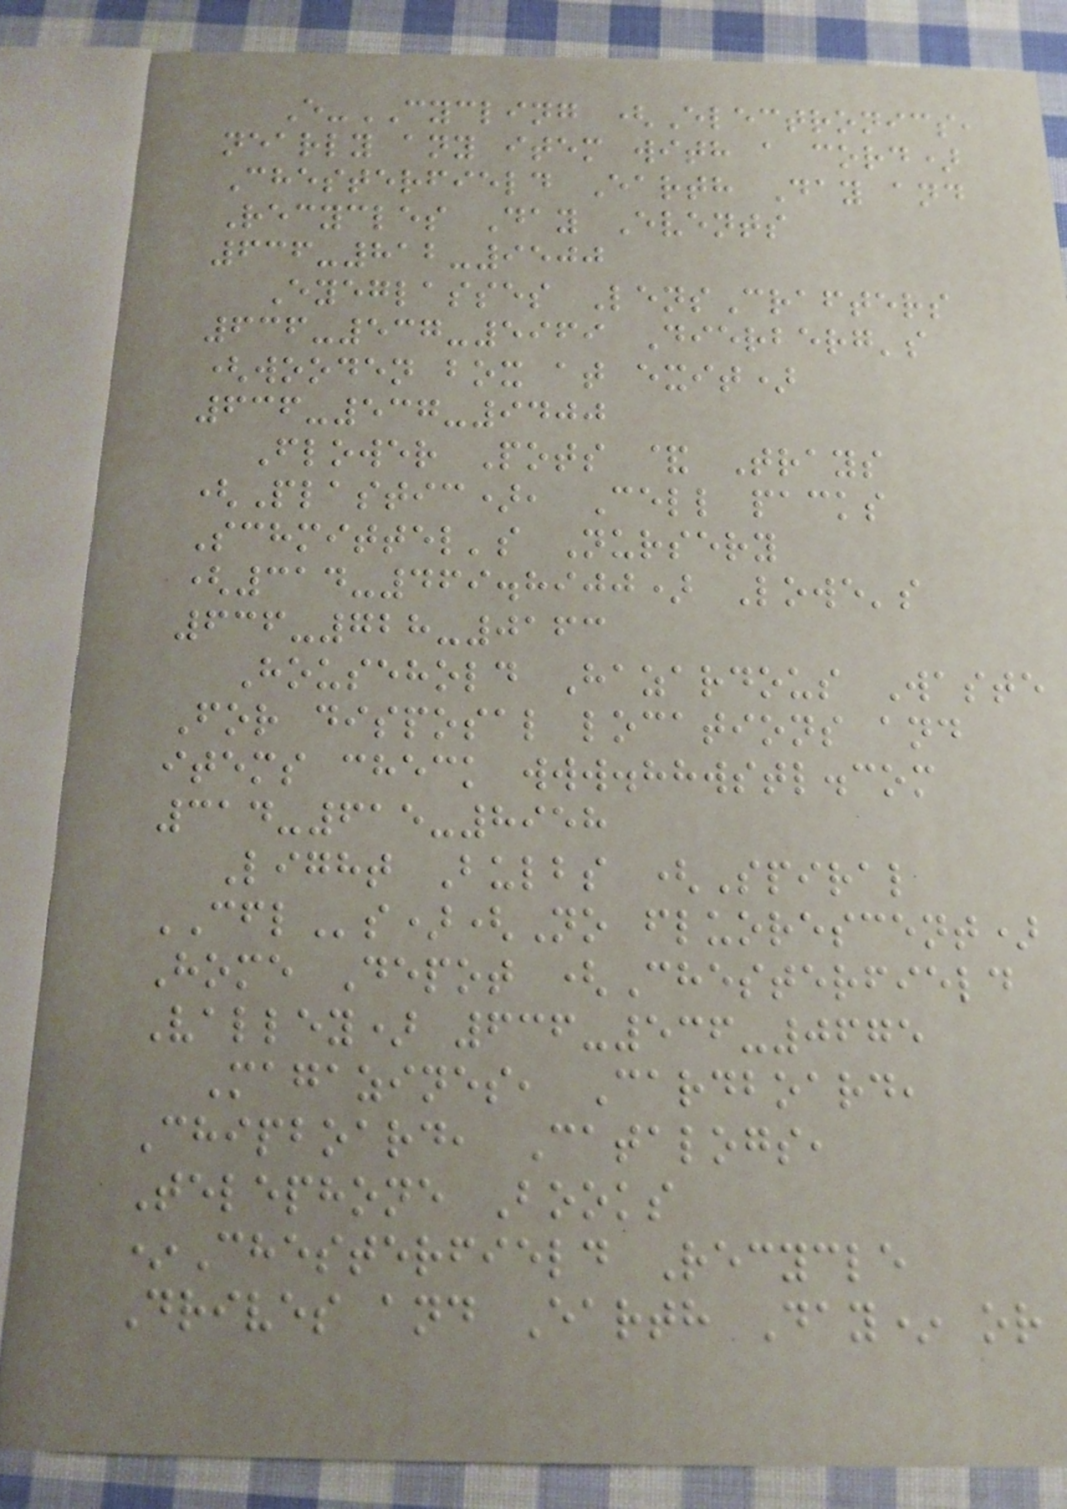E-CYCLING (Electronics,
nearly any item with a cord)
Chesterfield Earth Day and
Recycles Day Events
636-812-9500
Eyeglasses LensCrafters
636-537-5969 Dierberg's
(wooden box at exit)
636-537-9400
Flower Pots & Trays
(Plastic), Cell packs
Schmittel's Nursery
(314-469.8900) Lowe's
636-728-0163
Household Hazardous Waste
For disposal locations and
items check www.hhwstl.com
314-615-8958
Light Bulbs (Spiral
CFLs)(No fluorescent)
Home Depot (Chesterfield
Valley) 636-536-0675
Magazines, Cardboard,
Chipboard, Catalogs,
Telephone Books
*Chesterfield Recycle
Drives and Earth Day* or
